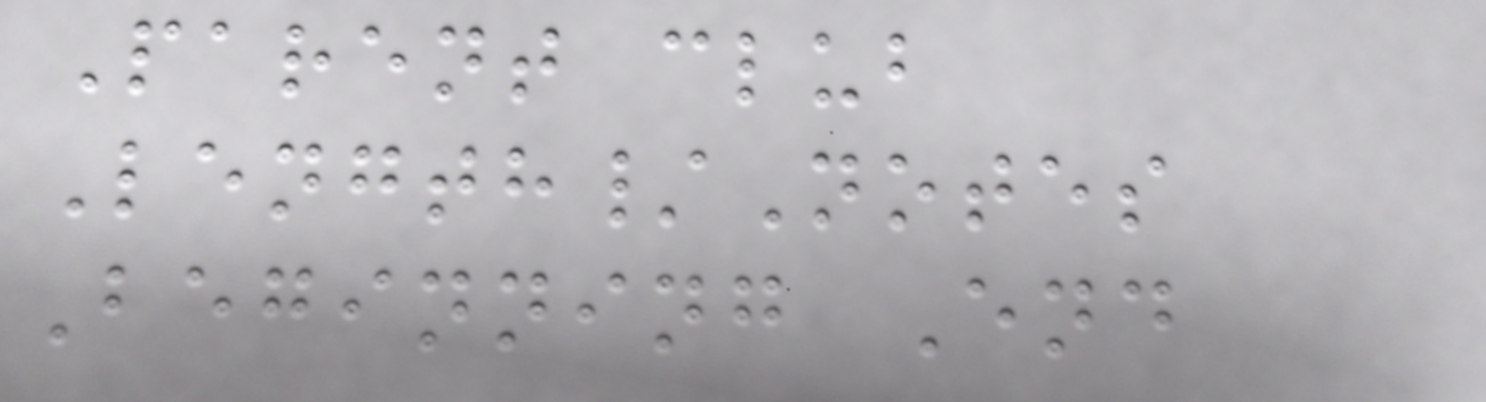Parent club
Length/Notes
Beginning End
